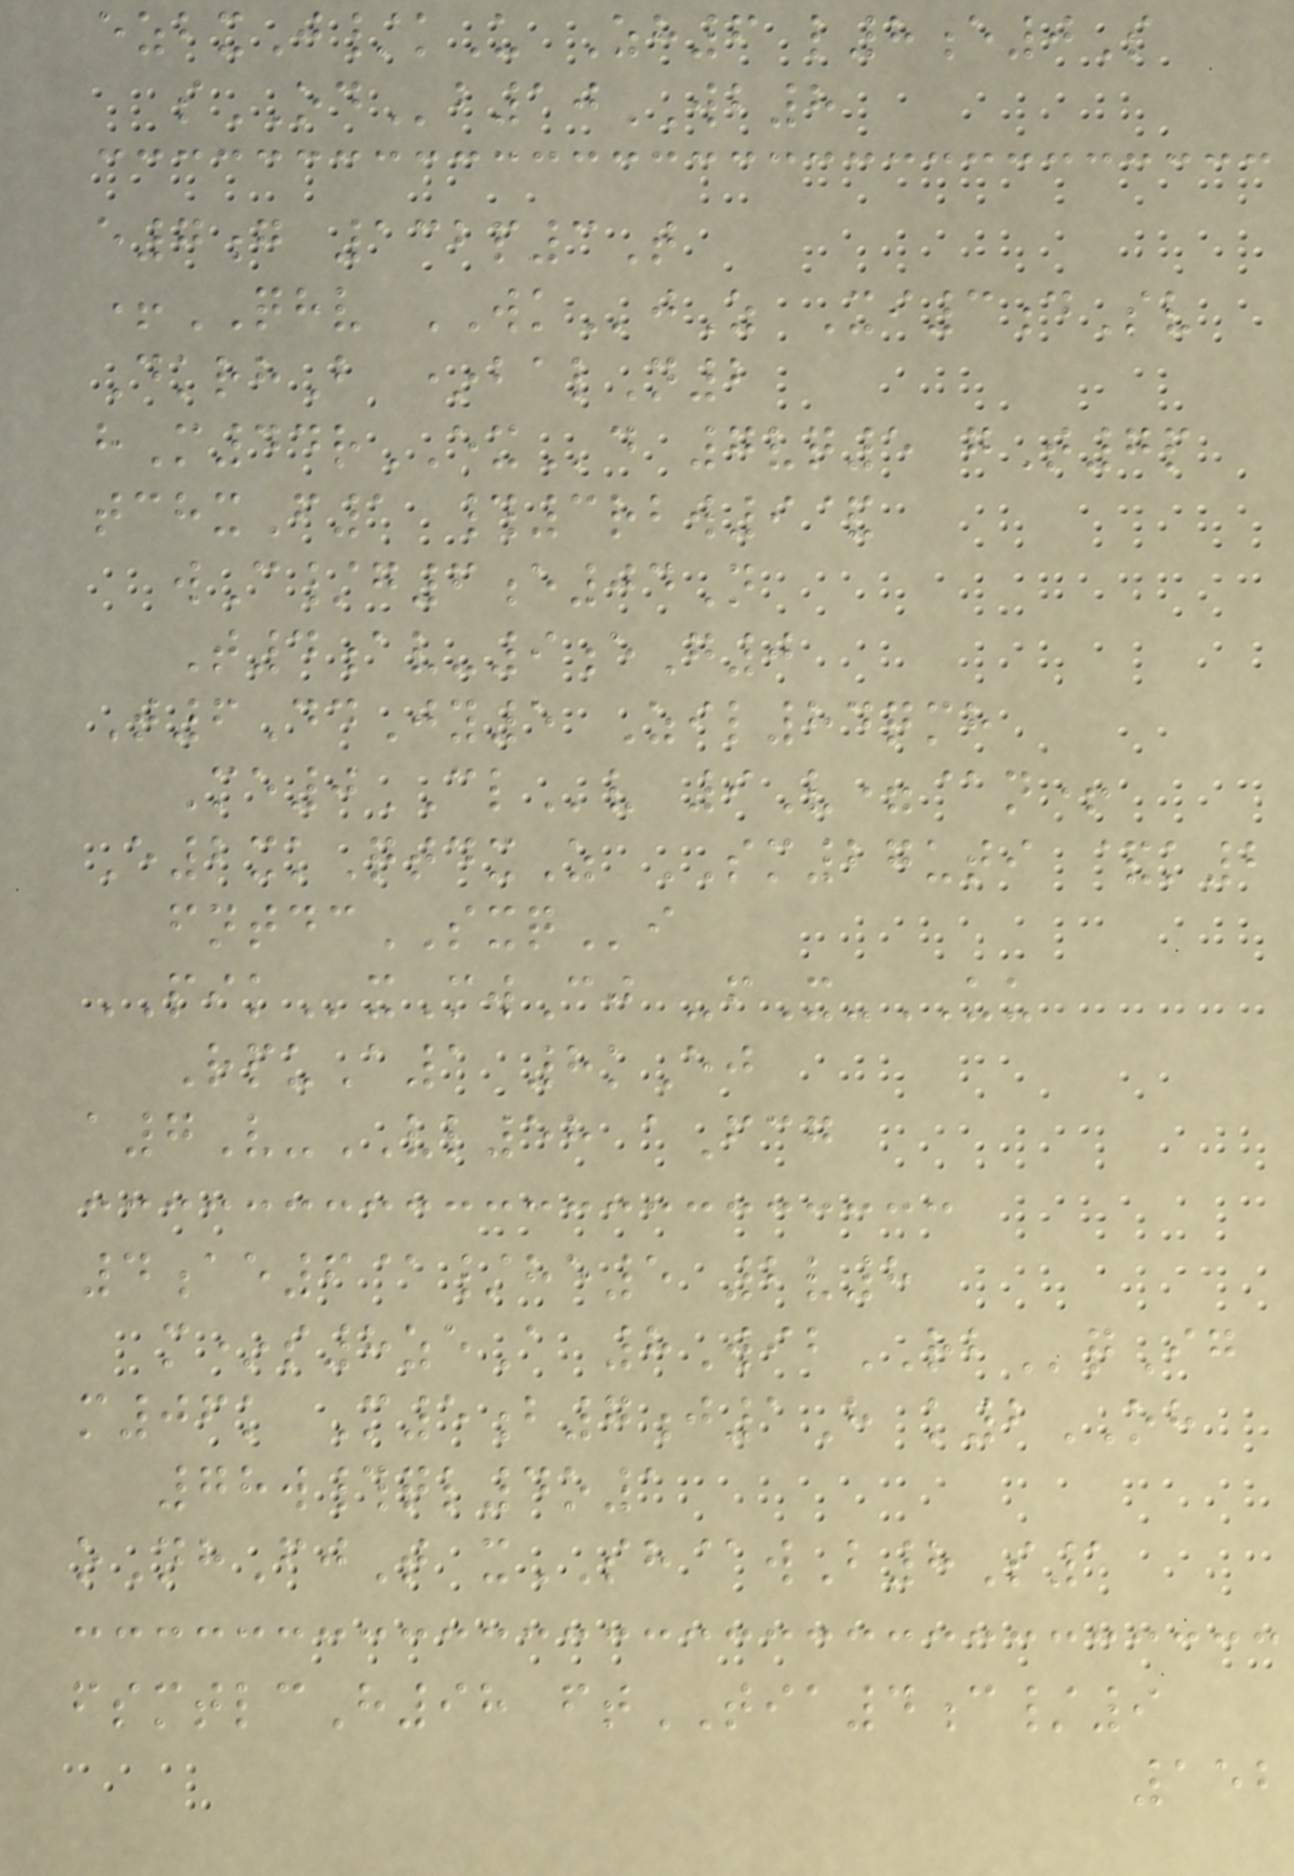ezbxJ/kU Zh6 l8e0S
sODb10WB8
e7g 132p3T
+QHV WKjZ Xi3dSv
DkrhB *balN2
hM44rEXd 7vq5 gT7p
tchxF1 #3rbw9&
wC/g6e04N
T4av-9eG0
T6DdJy5 Zil84qmh
Me0CLv 9V=@n+
E2xkQtdxZ SM27uti &k2
fntdcSXQi
PIKxMwCj -fX-UU
RpuA1 8kEj
a7V-VL58 aFcg
4ae6@/he5 2v8
m*s8zeA 8WibRBqIg
m06k M5b7j1H k2OH
78w#ql4o1
oNhFjT xSH@wB8S1
fsmtlcH98 ftTIA4c/9
152
